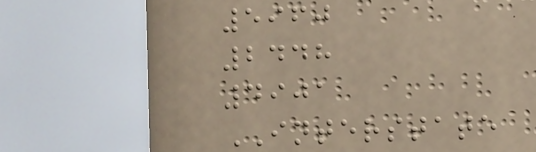5960
2448
4901
INTERSTATE
